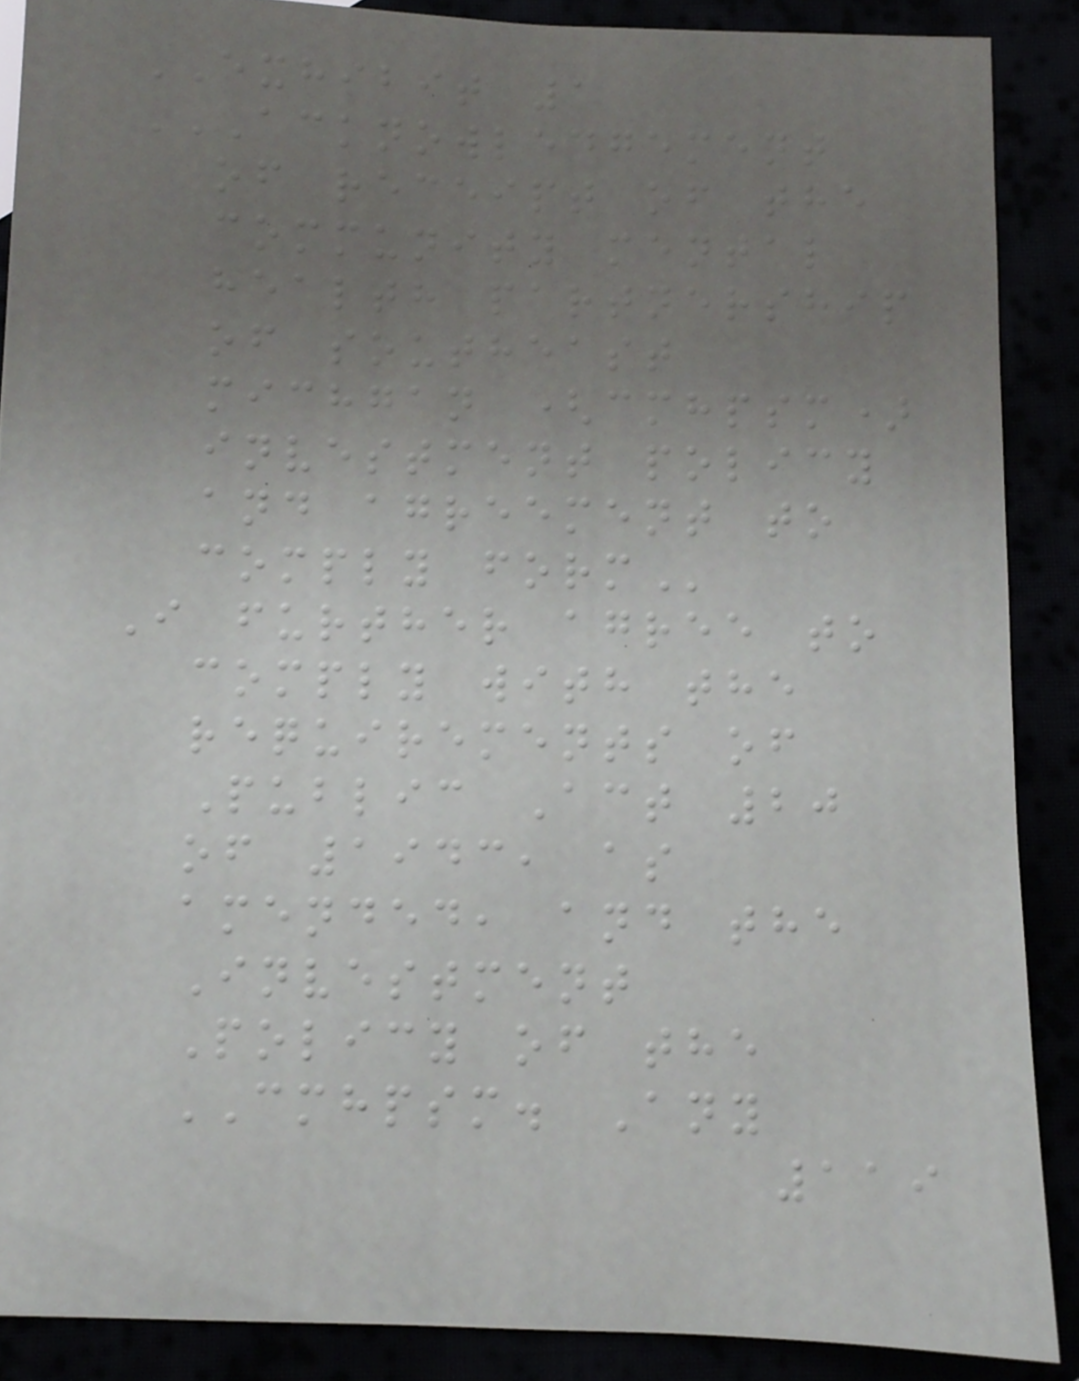EXHIBIT 1
ACKNOWLEDGEMENT
OF RECEIPT OF THE
COMMUNITY MENTAL
HEALTH PARTNERSHIP
OF SOUTHEAST
MICHGAN (CMHPSM)
INVESTMENT POLICY
AND AGREEMENT TO
COMPLY FORM
I further agree to
comply with the
requirements of
Public Act 20
of 1943, as
amended, and the
Investment
Policy of the
CMHPSM. Any
119
